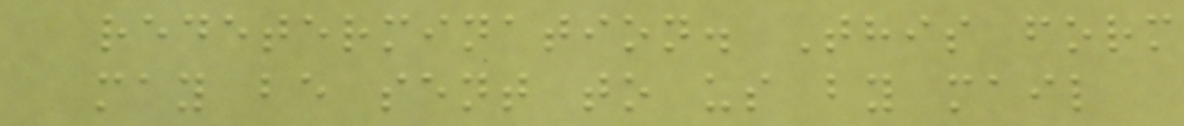redetermination. This form
may be sent to us by mail
